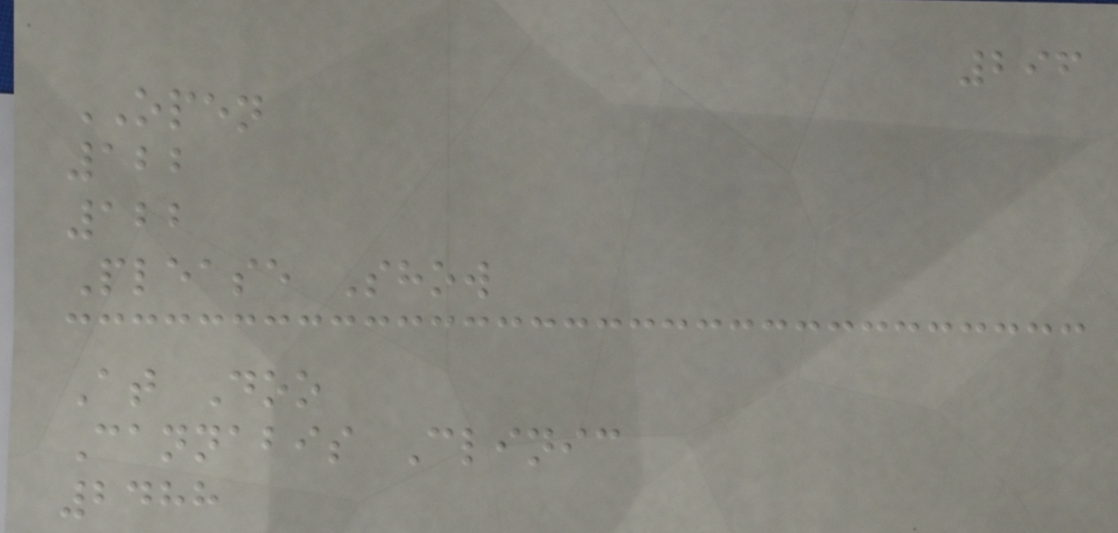296
OPEN
122
122
Please Show
At Doo
Cannabis Clinic
2488
